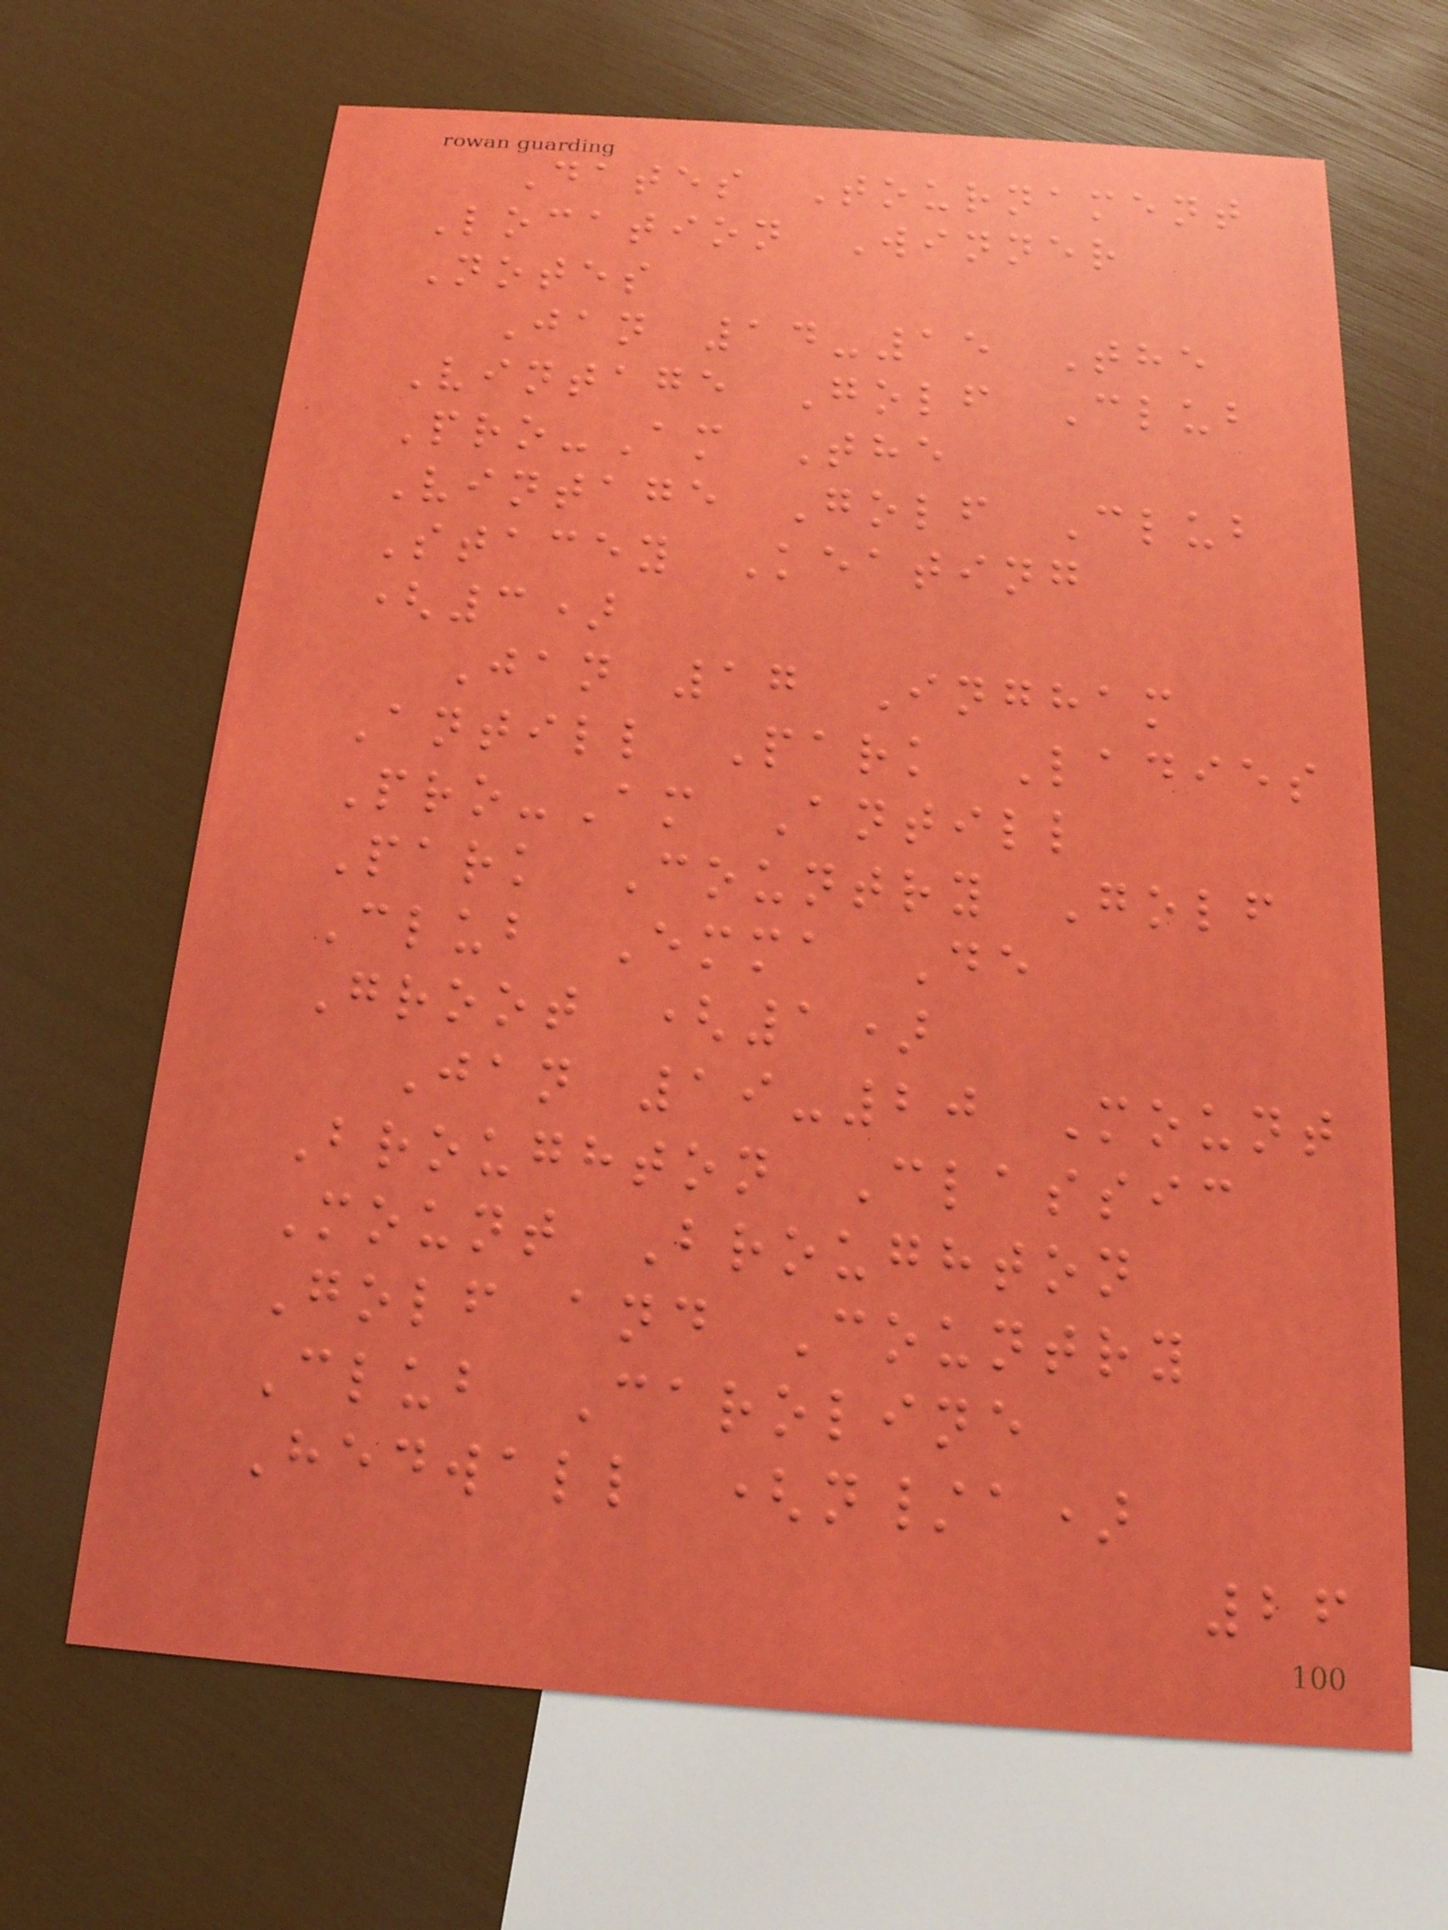Dates Tournament
Location Winner
Notes
Jan 14-15 The
Vintage Golf Club
Pro-Am The
Vintage Golf Club
Stacey Keating
(3)
Jan 17 Ingham
Antill Park Ladies
Pro-Am Antill
Park Country Golf
Club Emma De
Groot (1)
Jan 19-20 Mount
Broughton Classic
Mount Broughton
Golf and Country
Club Caroline
Hedwall (n/a)
26
